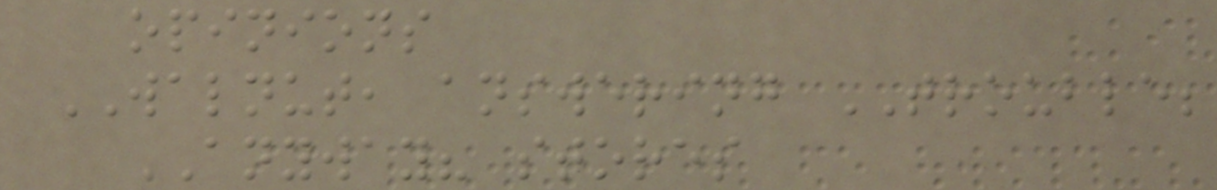opinions
WALNUT, answering TROUBLE;
ANYWAY? stores
